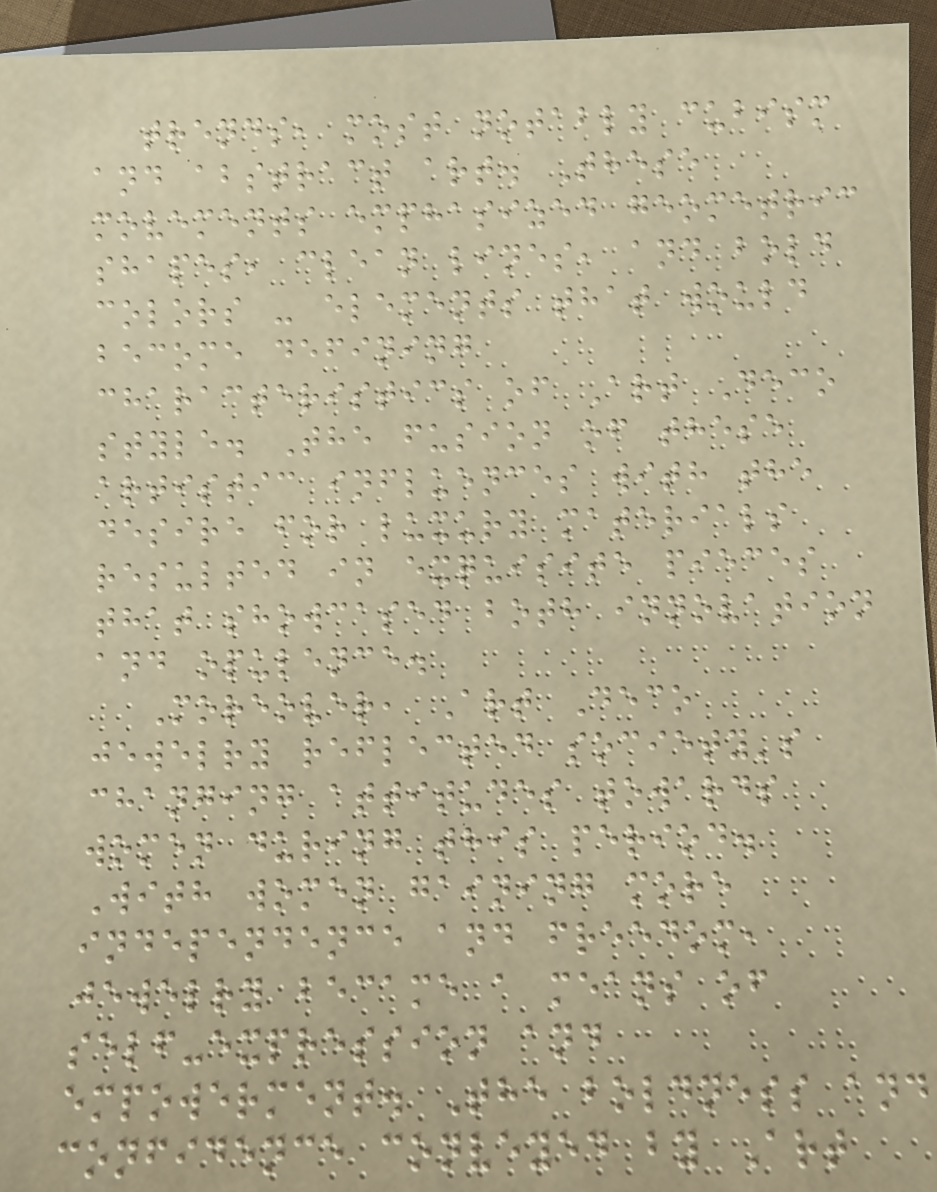trends, most notably cubism
and abstract art. These
movements emphasized geometric
shapes, clean lines, and bold
colors - elements that would
become defining
characteristics of Art Deco
style. The fusion of these
artistic influences with the
desire for luxury materials
resulted in exquisite pieces
that showcased both innovation
and opulence.
Moreover, Art Deco
jewelry reflected society's
changing attitudes towards
women during this period.
With women gaining more
independence and freedom,
jewelry became a means of
self-expression and
empowerment. The boldness and
confidence conveyed by Art
